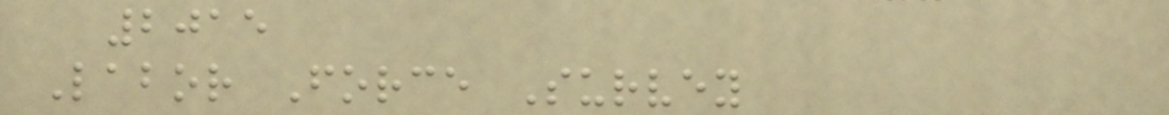2015
Labor Force Survey
